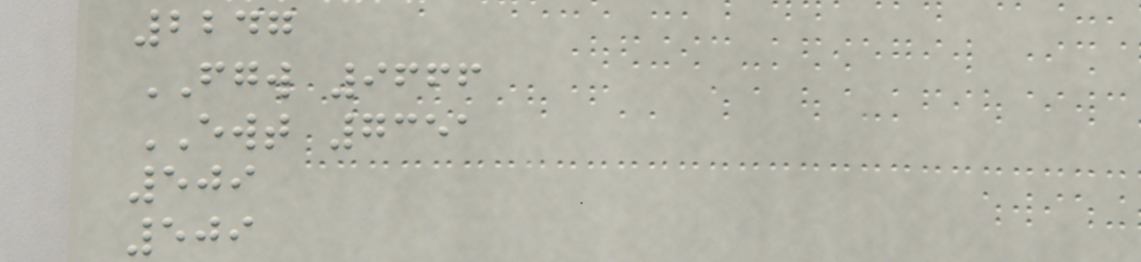2247
FGW 9666
EWT 7351
509
509
